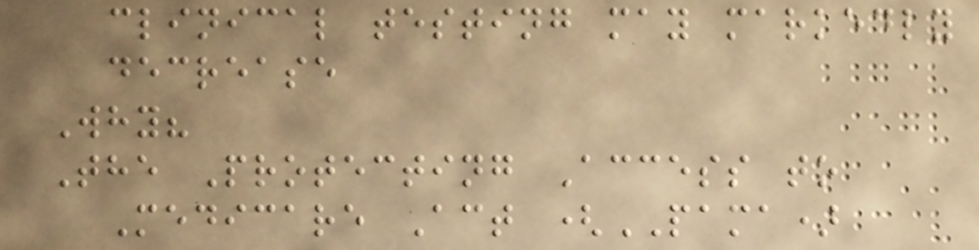clinical testing may markedly
decrease
Why?
The Protecting Access to
Medicare Act (PAMA)
